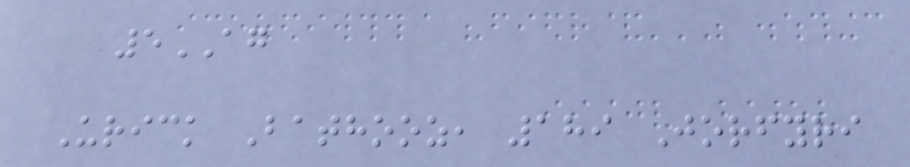5AG
Urick Bathooz, 189 Jorfyri
